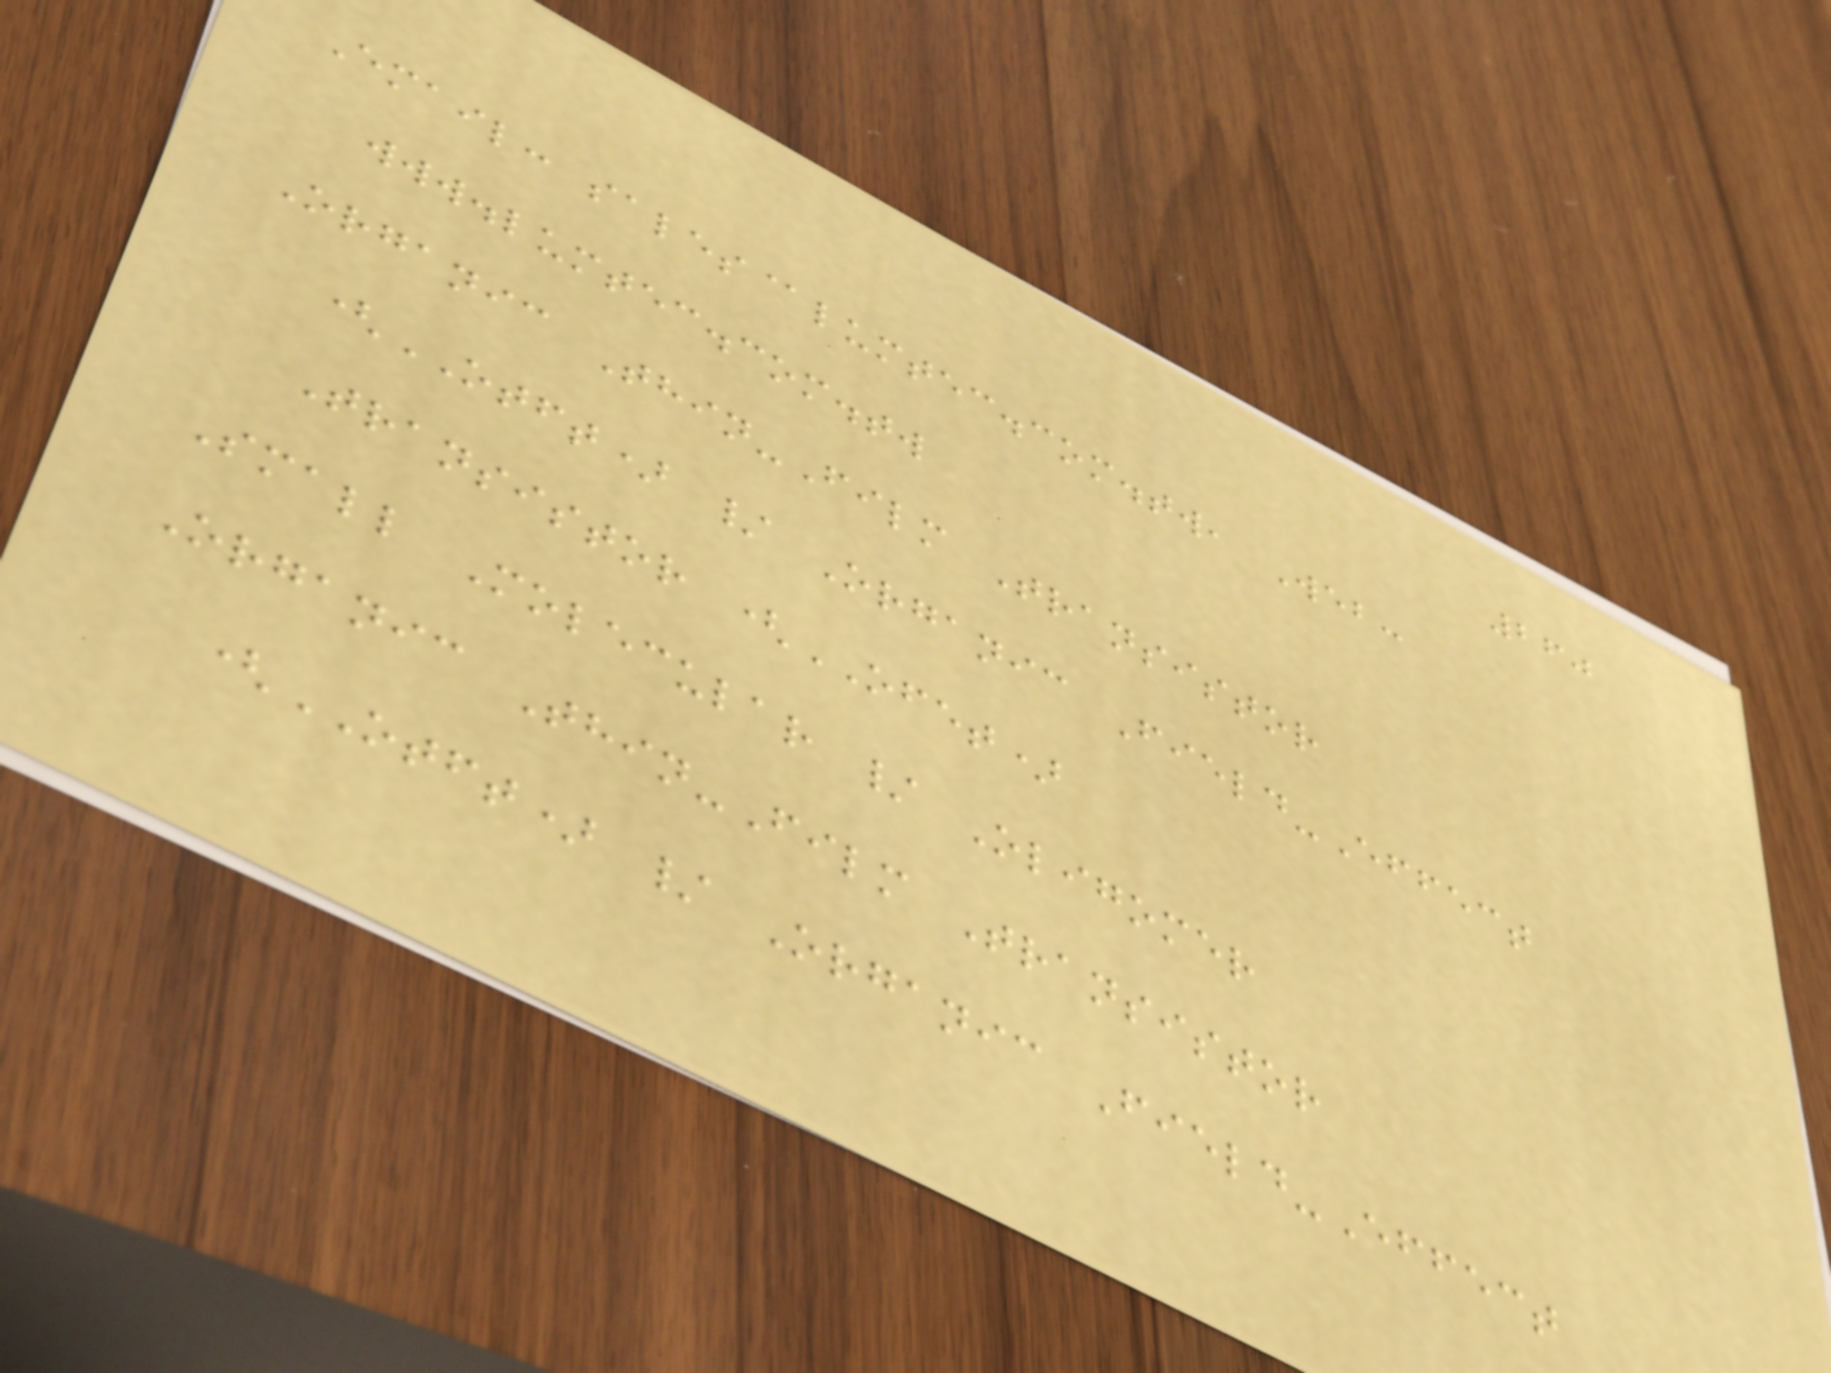260
Email: sales@lumtec.com.tw, Web:
www.lumtec.com.tw
Organic Thin-Film Transistor
(OTFT) / Organic Field-Effect
Transistor (OFET)
Small Molecular / Oligomer
Organic Thin-Film Transistor
(OTFT) / Organic Field-Effect
